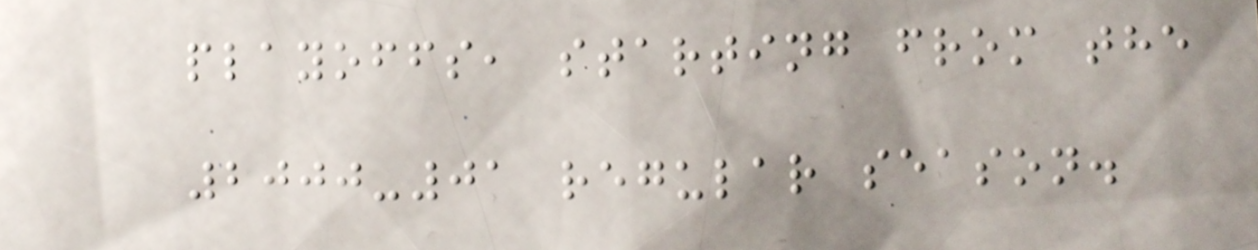playoffs, starting from the
2000-01 regular season.
